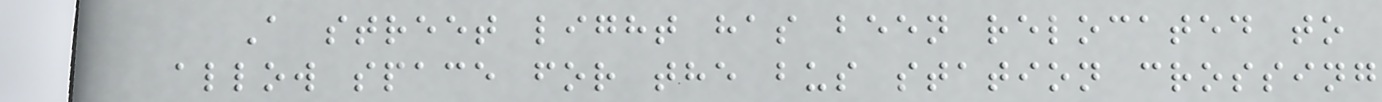A street light has been relocated to
allow space for the bus station crossing
